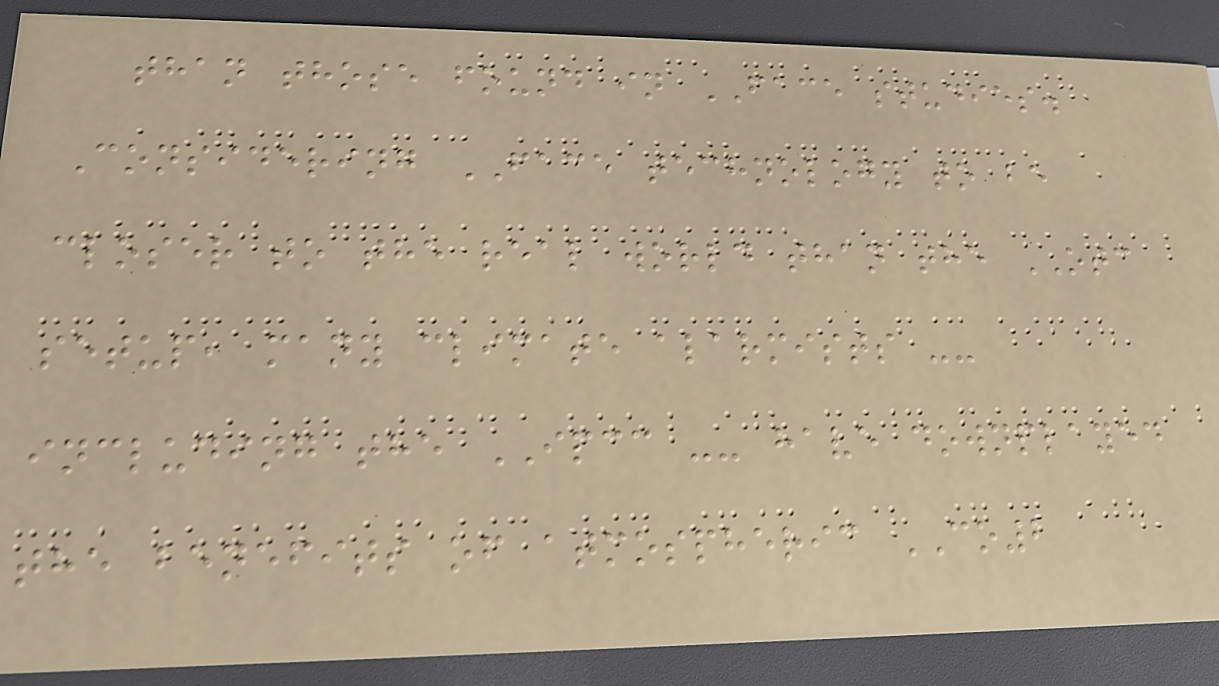than those found in FACE studies.
Considering FACE technology to be
closer to the real world than the OTC
setup, many climate alarmists --
including the IPCC -- have downplayed
the benefits of atmospheric CO2
